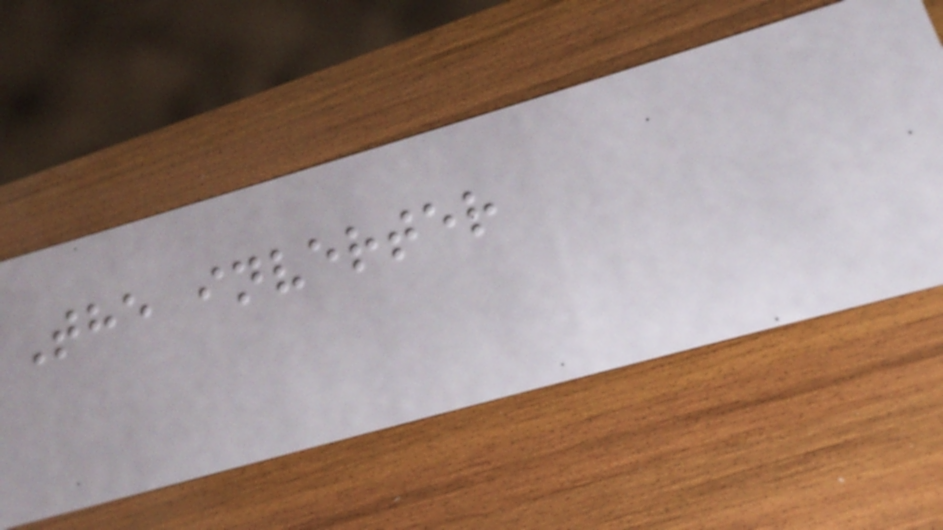The inverter
